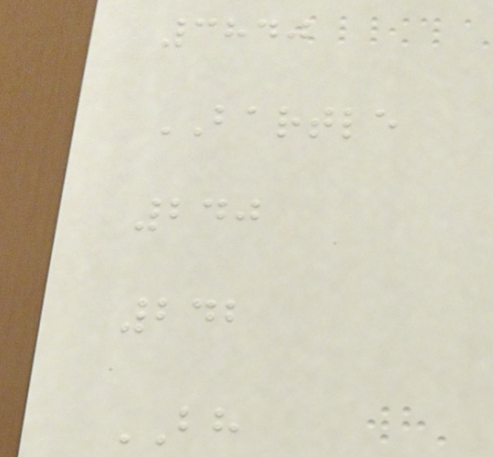3840
BARTLE
240
242
BH
